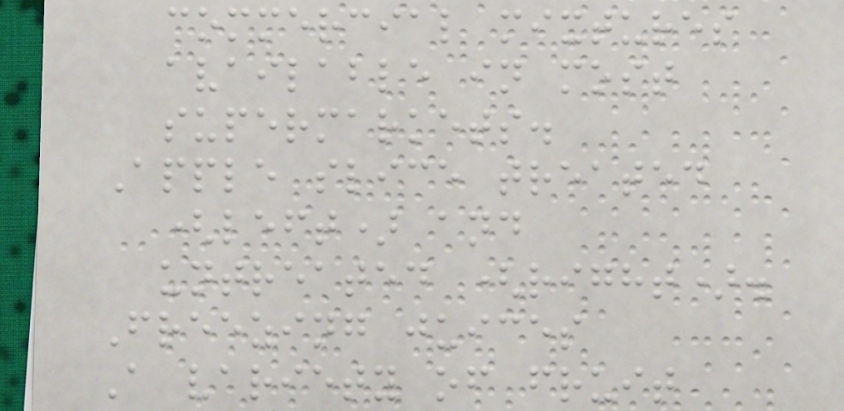commercial mixtures
available in most
supermarkets.
Apple slice treated
(left) and
untreated (right).
Freezing juices
A variety of fruit
